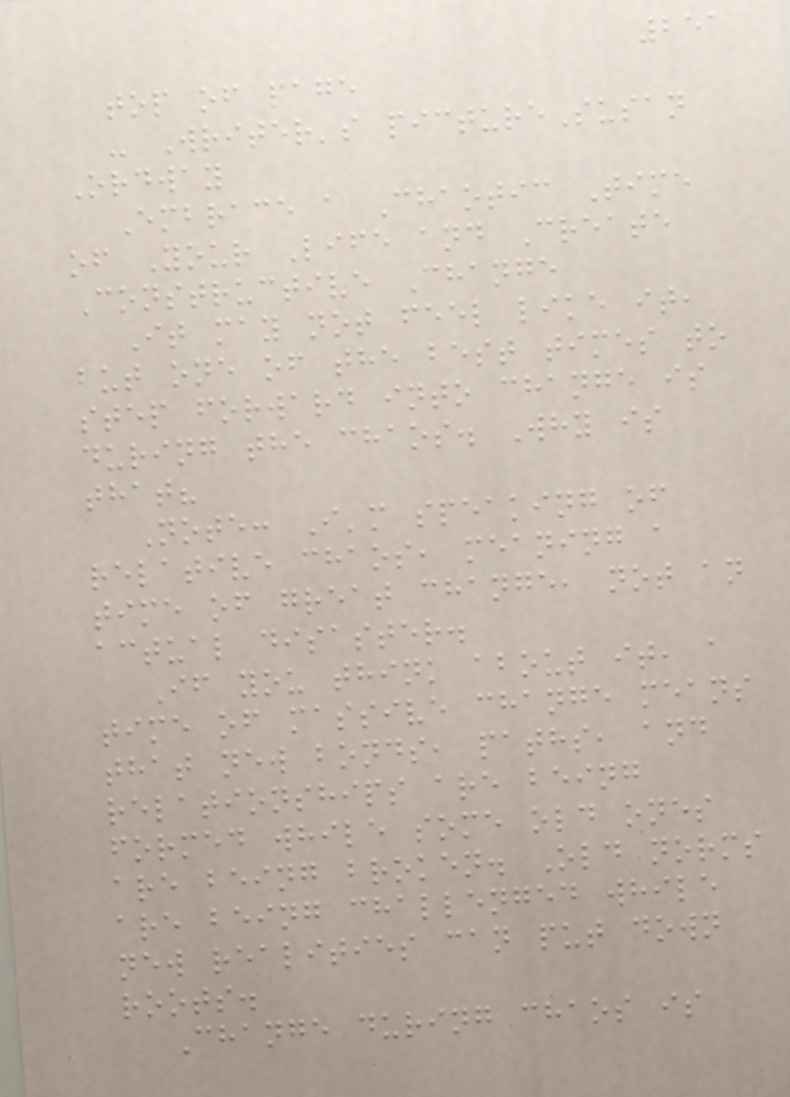251
top of page
- Writer's pictureSusan
Ordway
Embrace a Chaotic Time
of Your Life and Create
Constructive Change
It may not feel like it,
but one of the best times to
step forward into change is
during the chaos. Why is
that?
Note: I'm speaking of
relative chaos, meaning a
time of great change, not an
actual disaster.
If you think about it, a
time of massive change means
that new bonds, paths, and
relationships are being
formed while some old ones
are being broken. Old norms
are being challenged while
new realities can put down
roots.
Change during chaos is
